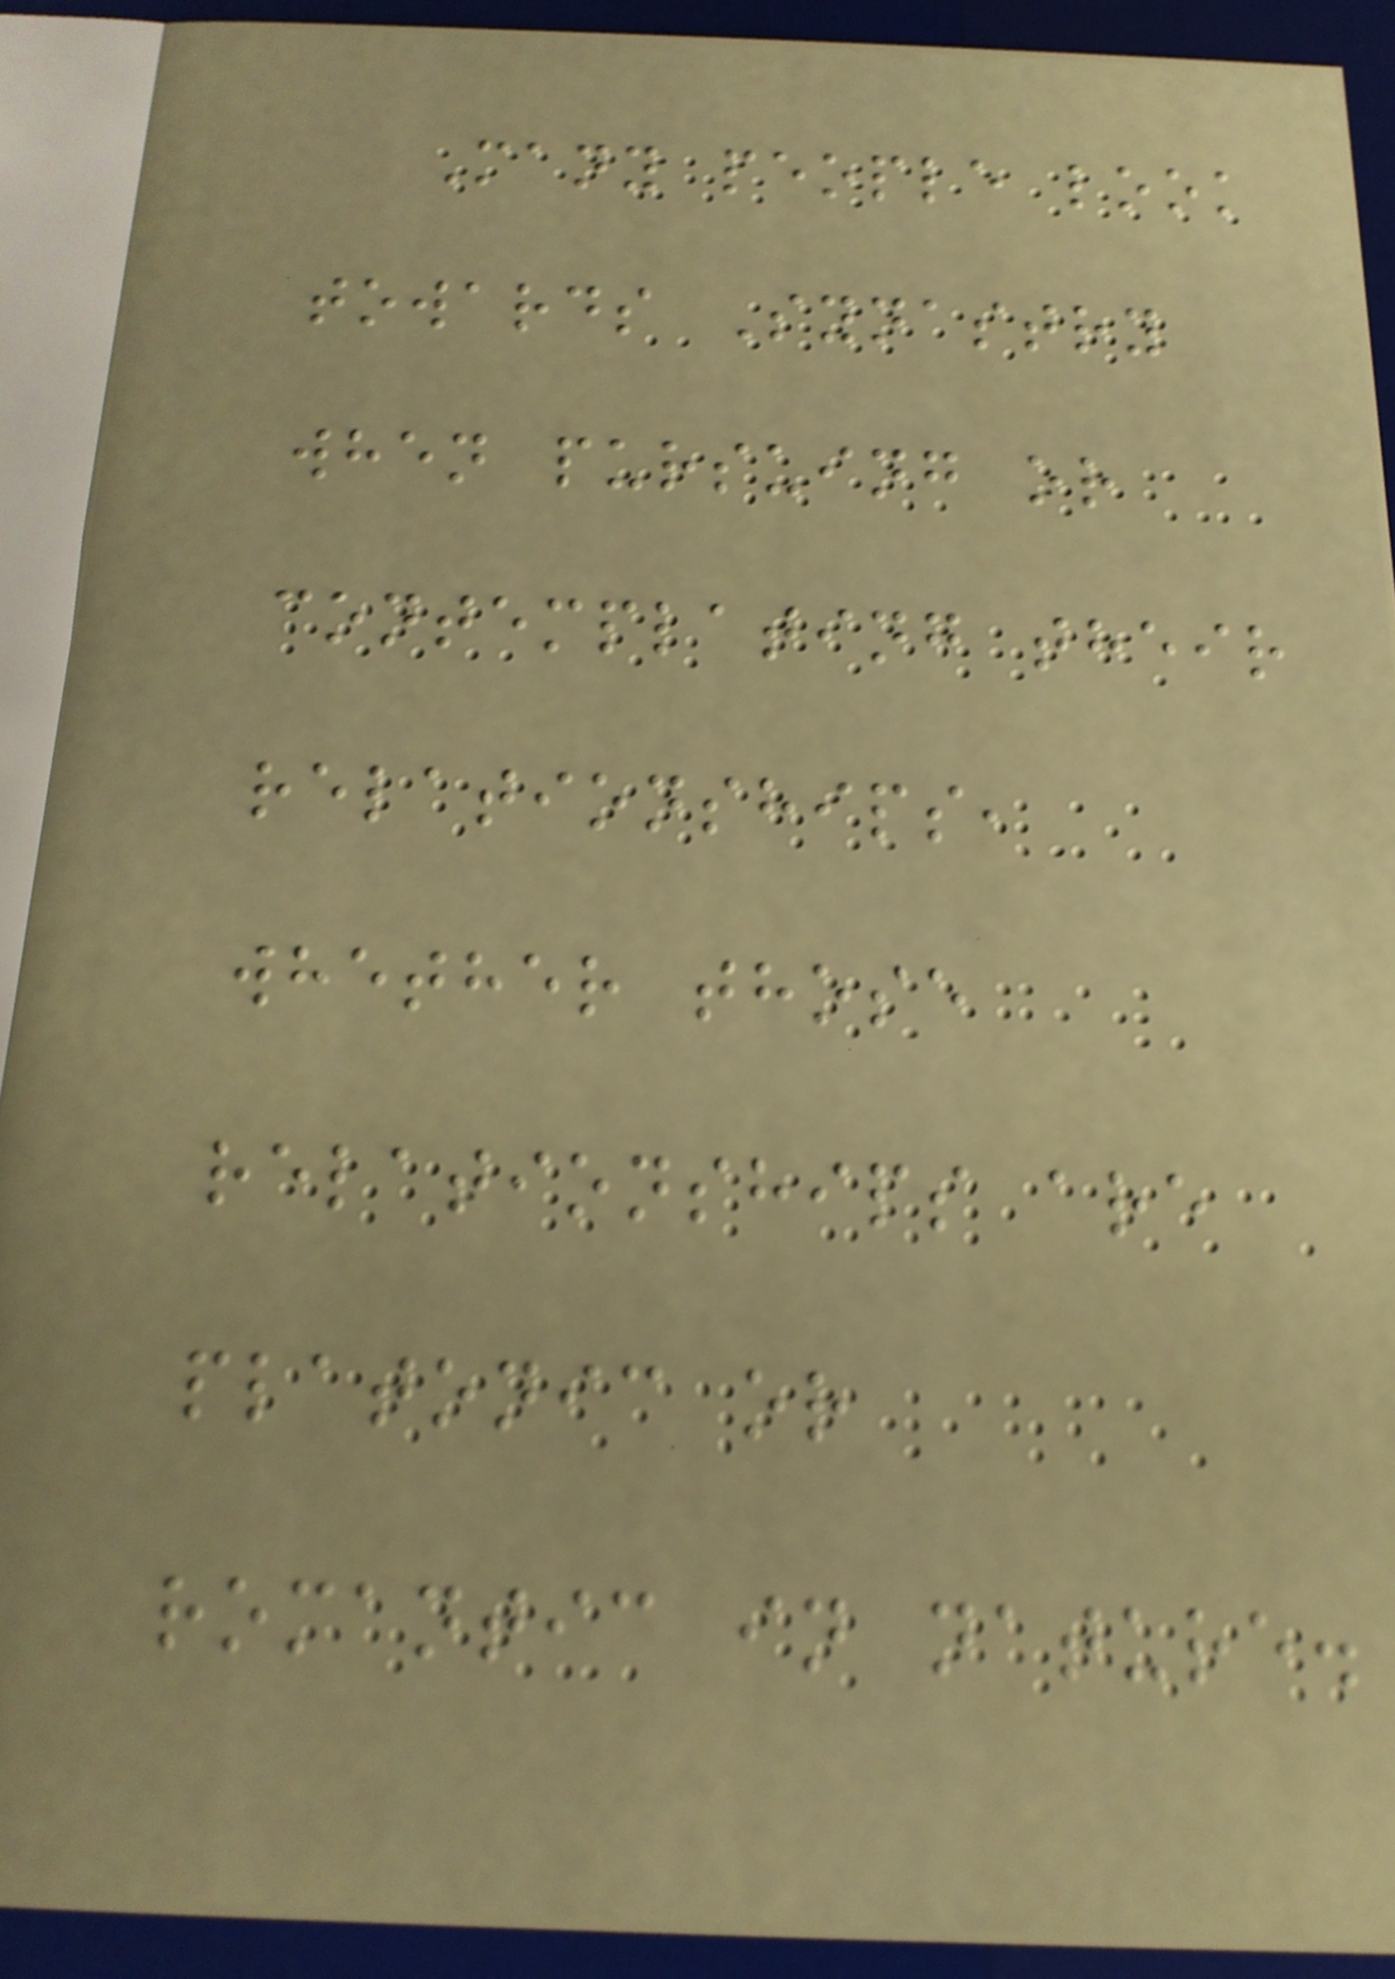Many people look
towards Synastry
when pursuing or
contemplating their
relationships,
whether those
relationships are
platonic or
romantic in nature.
